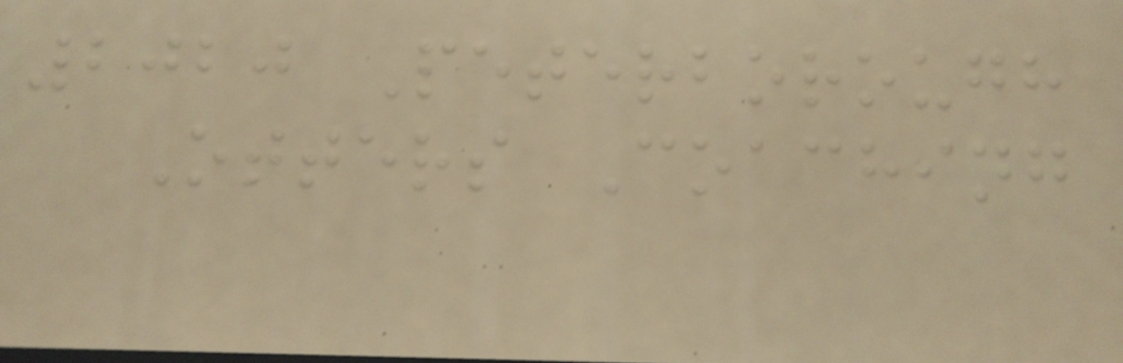2020 Peterborough
Otters Coaching
